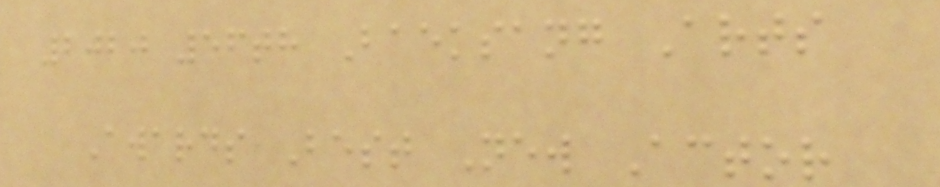2020 56th Baeksang Arts
Awards Best New Actor
